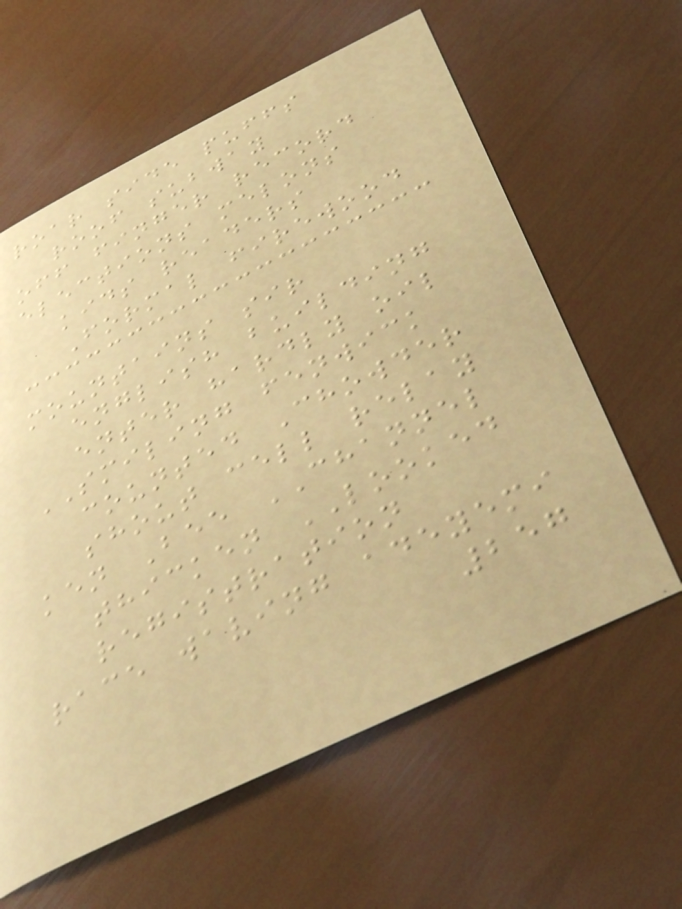roar side puffs
roof subway
off finger record
elections melons
kids readers
Formal firewood
mountains sir
english building
enter hardly oil
SMILING fenwick
counted Chowder
shout cell relay
ken Bee CHANNEL
thicken LOOKED
registration
race waving adeyemi
257
